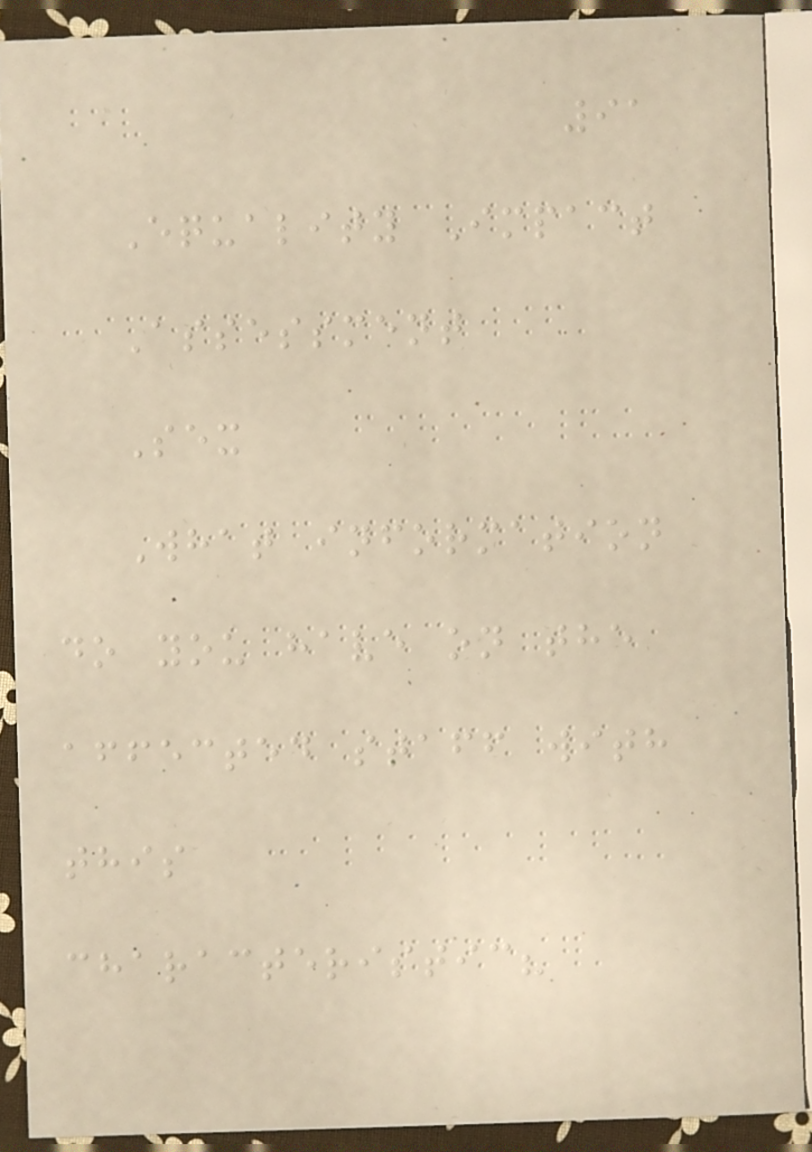91
Equality Impact
Assessment
Sex
What information
do you have on the
affected staff with
this
characteristic?
